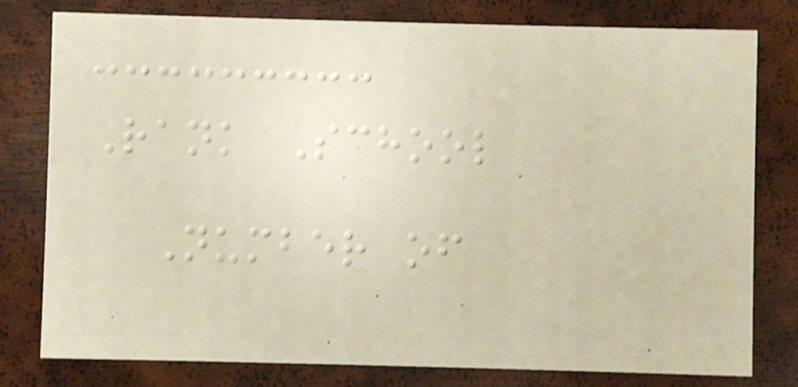Rank School
Number of
